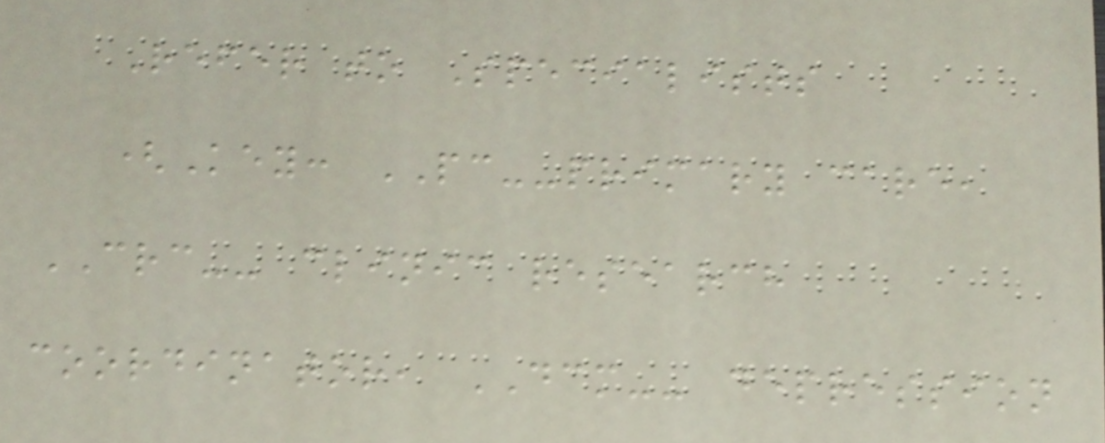Refer to Specialists
(Key: PC--primary care,
CRC-- clinic research
coordinator, DCM-- depression
